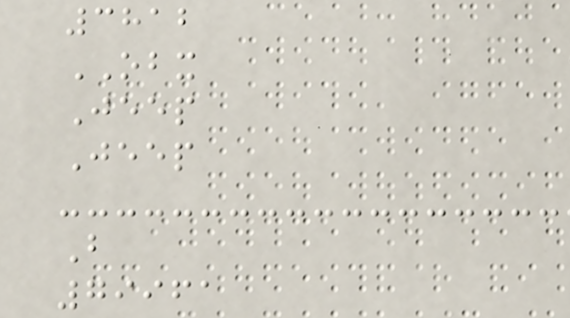3812
OBX
Jeep
Jeep
B
79961
